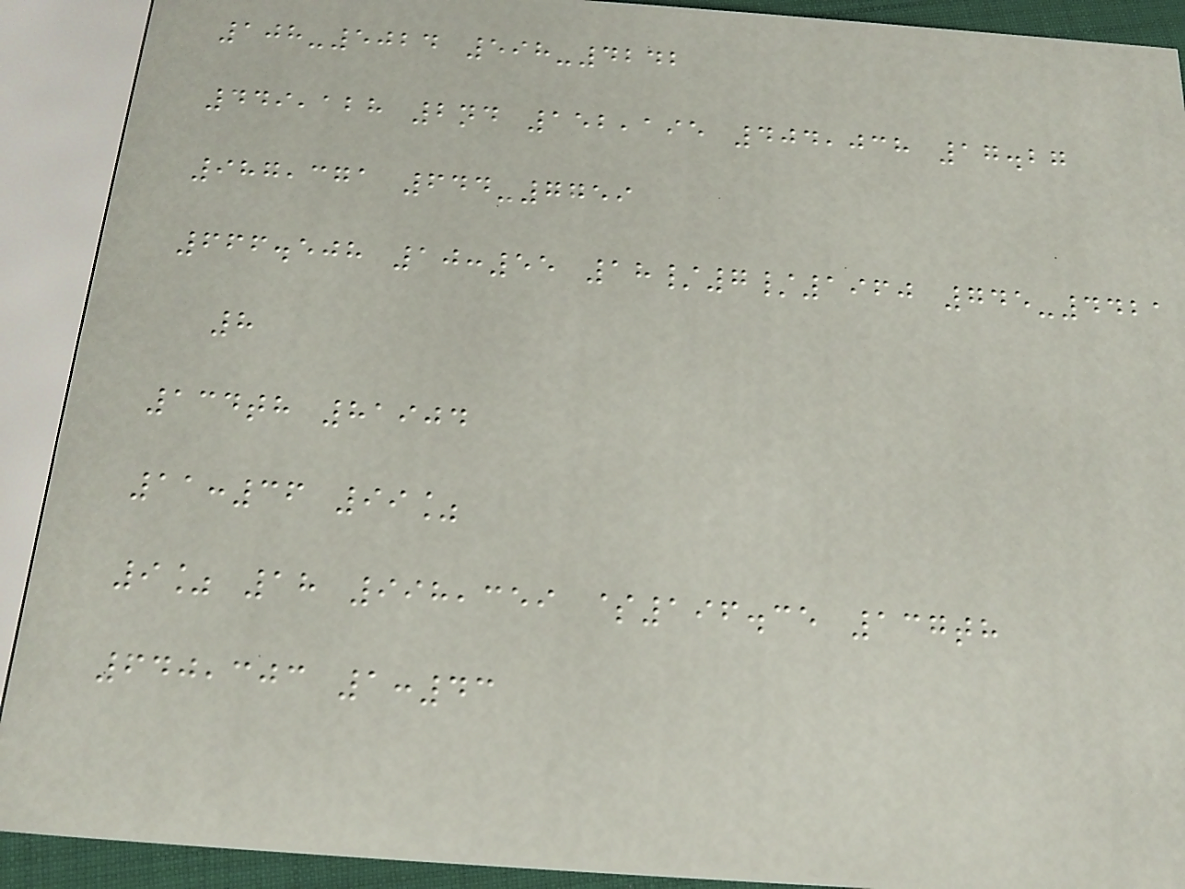108-5024 598-4242
449,128 2nd 152,195 404,038 17.27
987,371 644-7759
666.508 10:55 18/7/1960 745-4421
8
134th 81904
11:36 99%
9% 18 998,359 $196.35 137th
640,303 1:43
